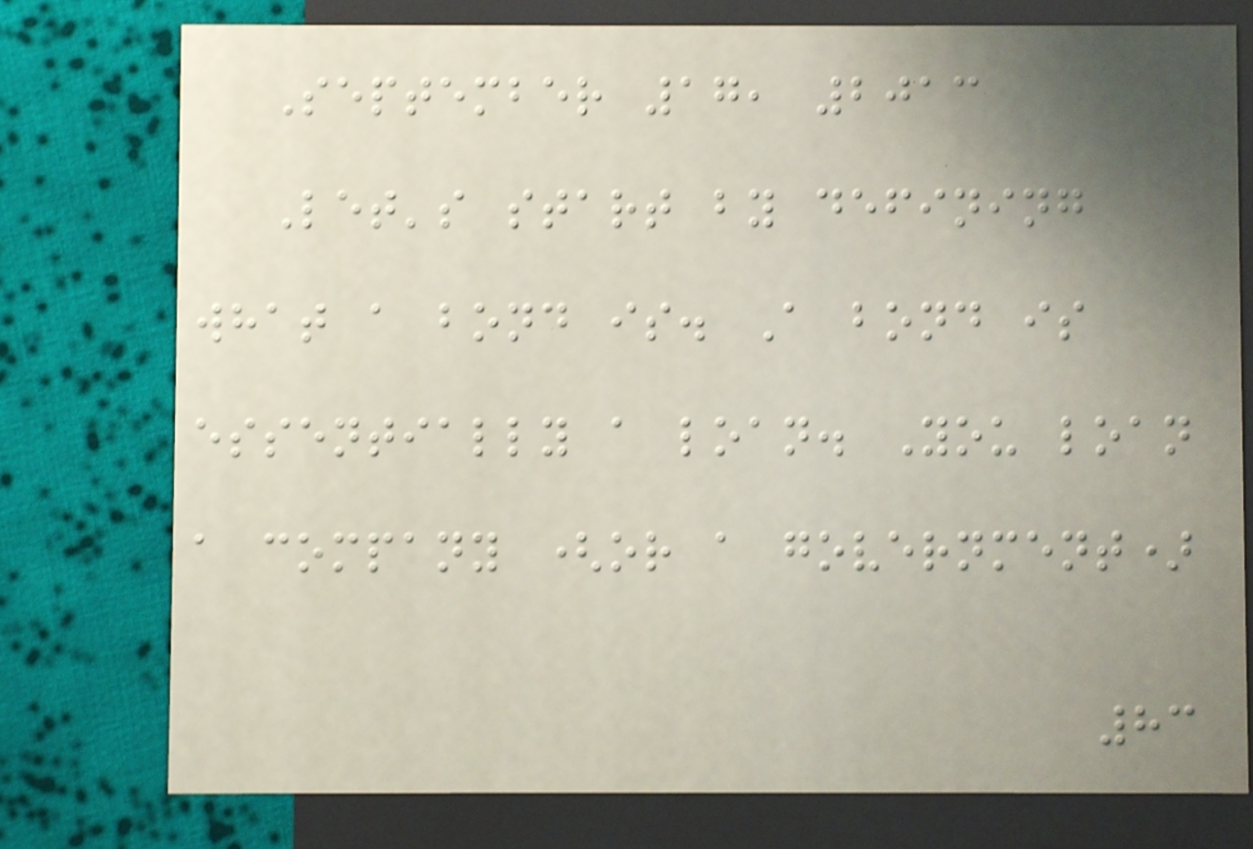September 17, 2013
Let's start by defining
what a bond is. A bond is
essentially a loan. You loan
a company (or a government)
83
